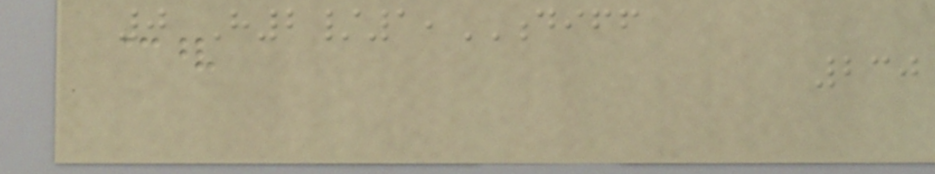0 H2/1,DIFF
230
